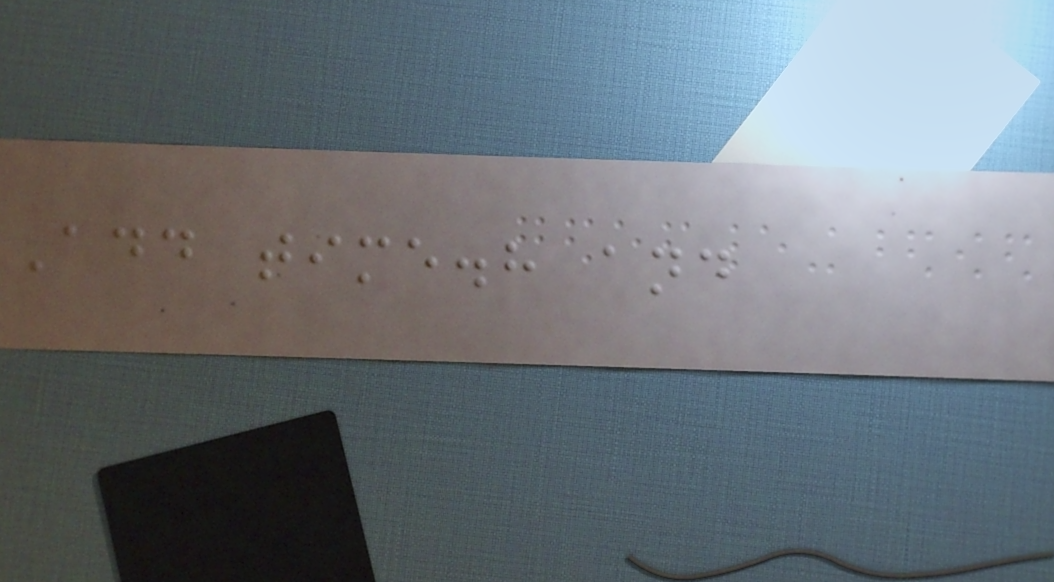Add time.h and
